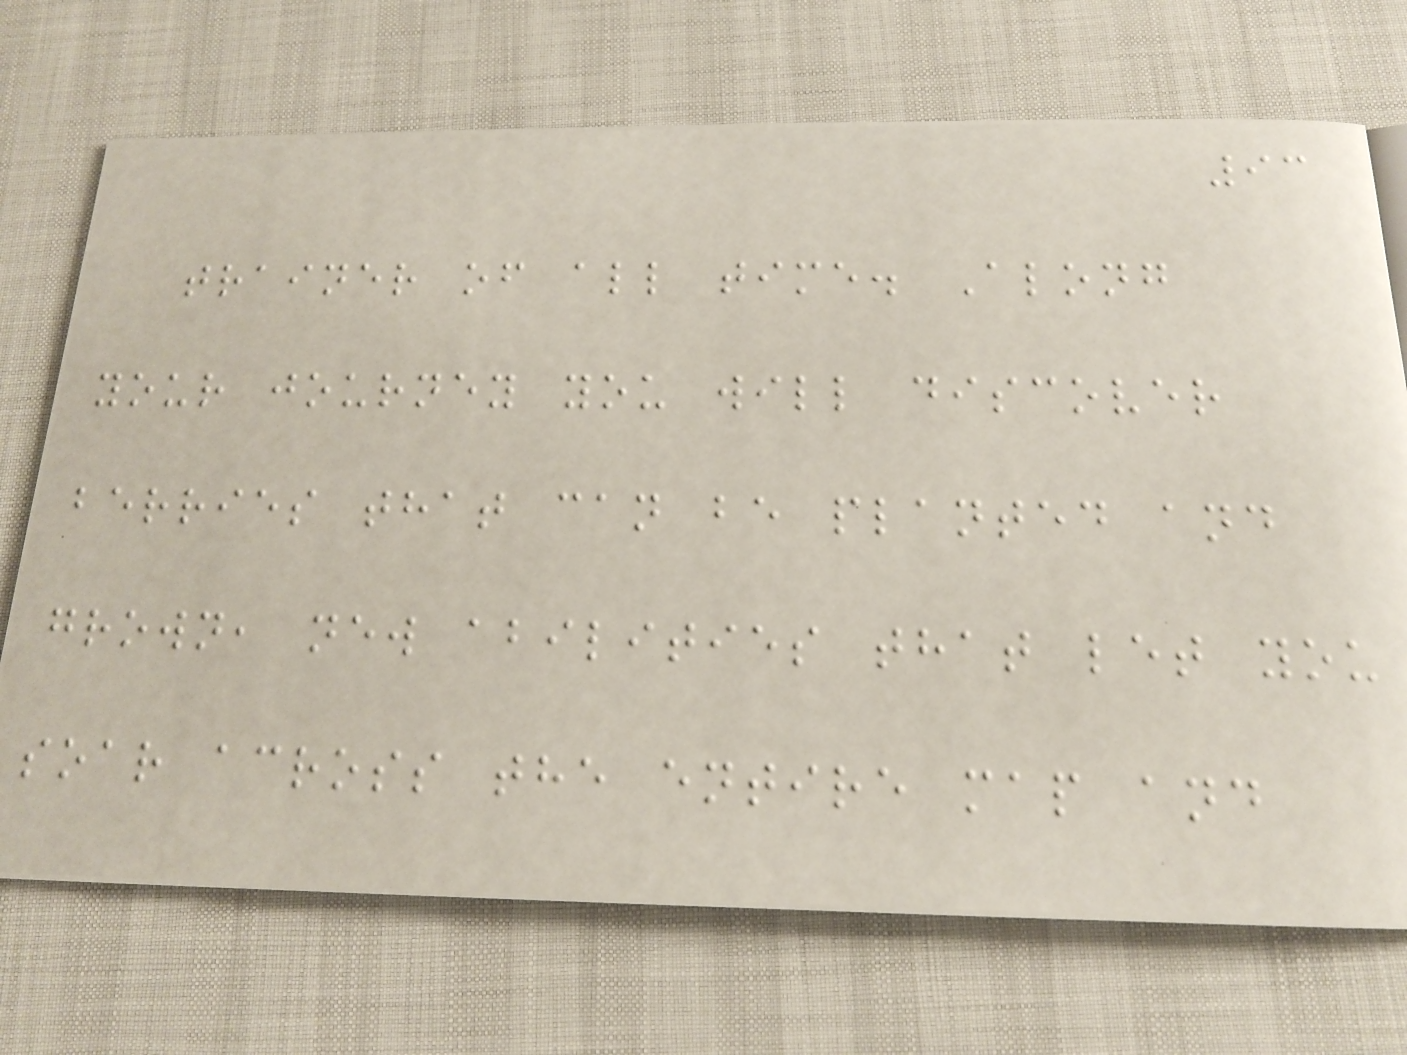93
trainer of all time. Along
your journey you will discover
berries that can be planted and
grown, new abilities that let you
soar across the entire map and
